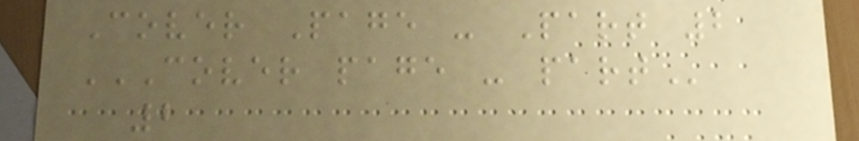Cover Page - Part 2
COVER PAGE - PART
2
